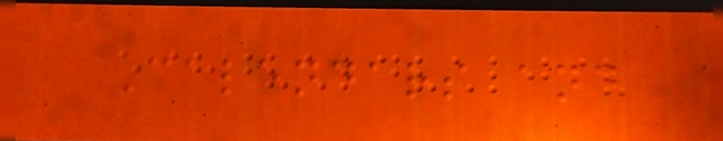Calendars and
